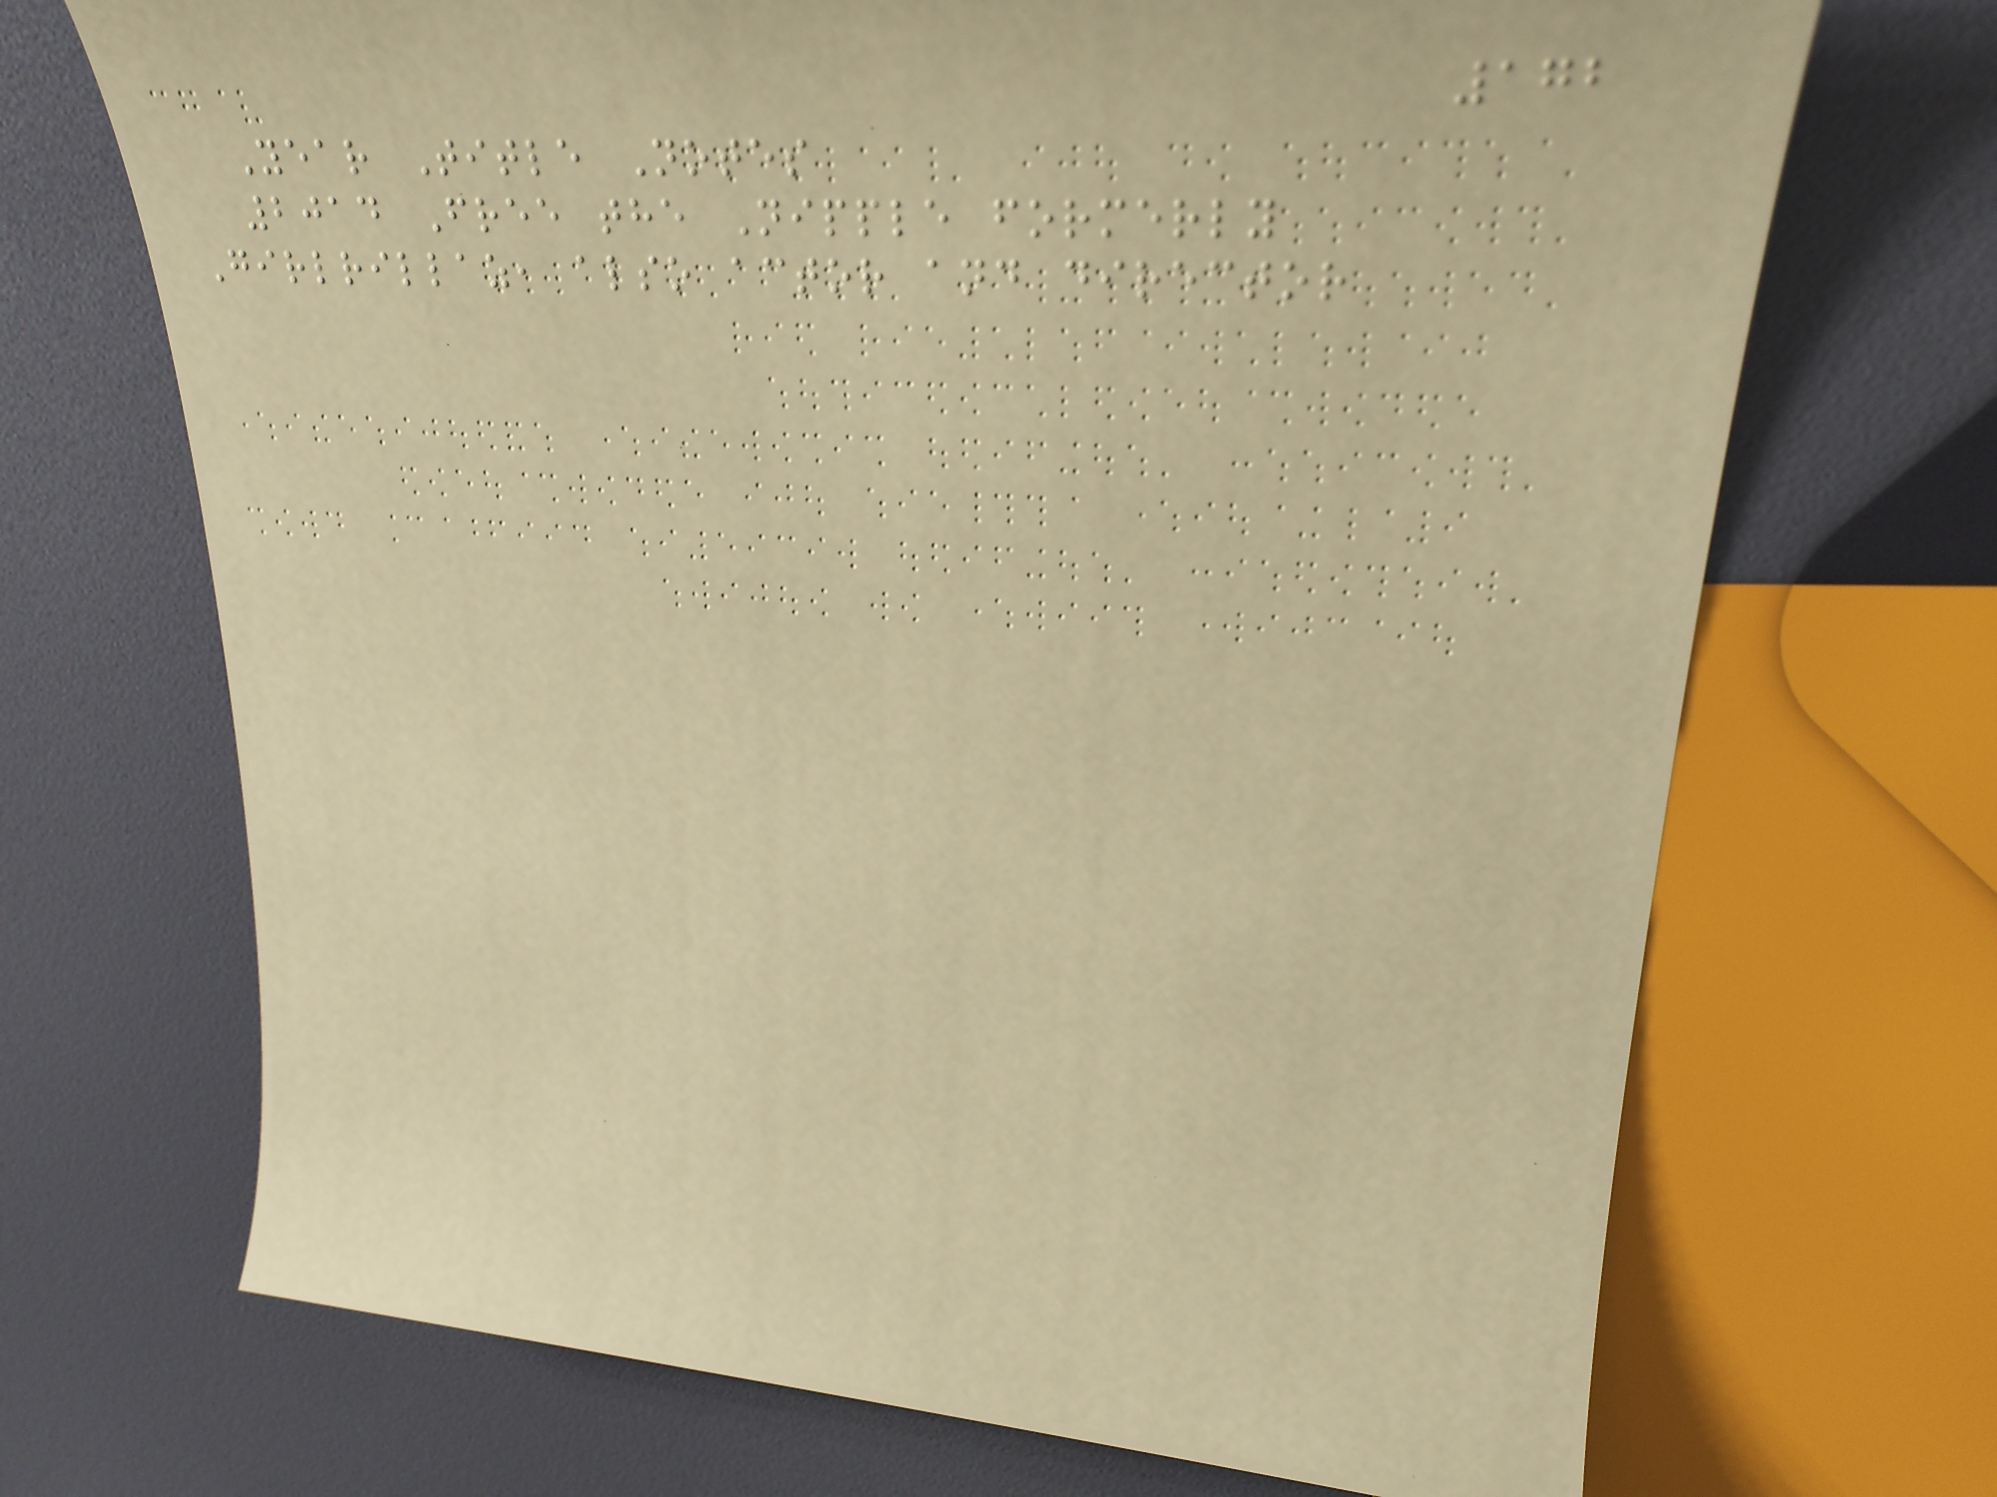172
Year Title Notes
2014 Free the Nipple formerly
Girlrillaz, also actor and director
